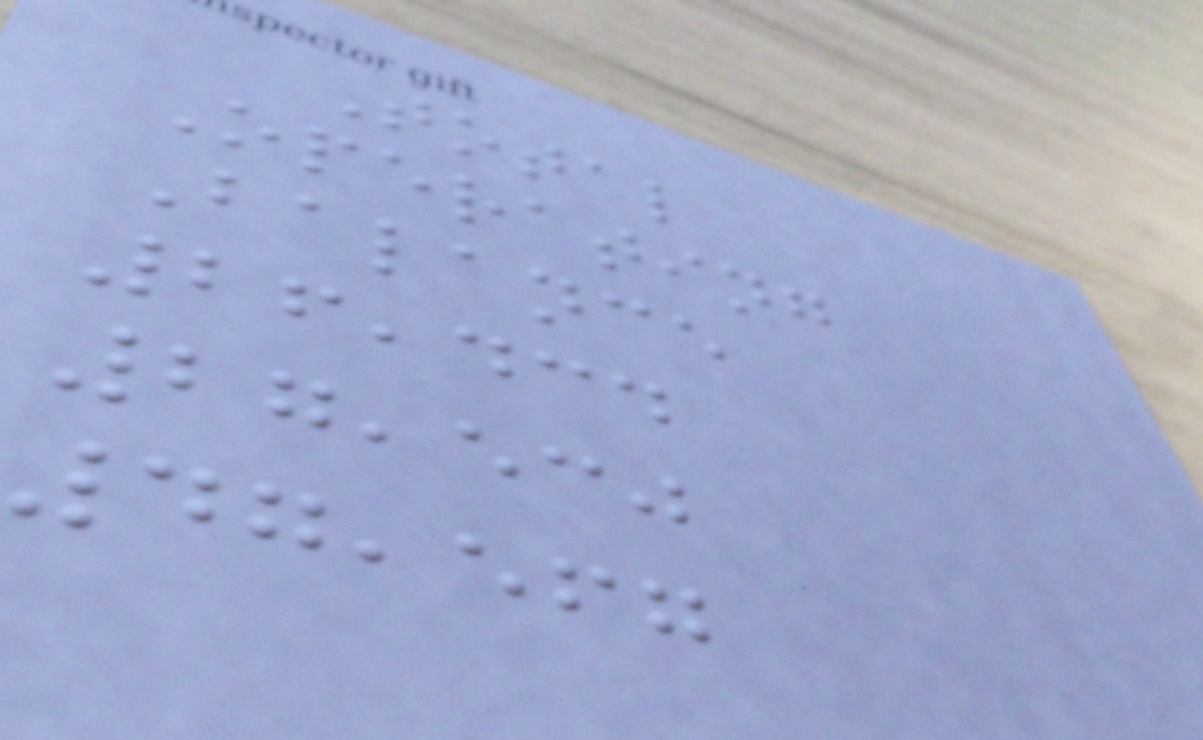Total
Operating
Balance
26,434
27,530
47,567
